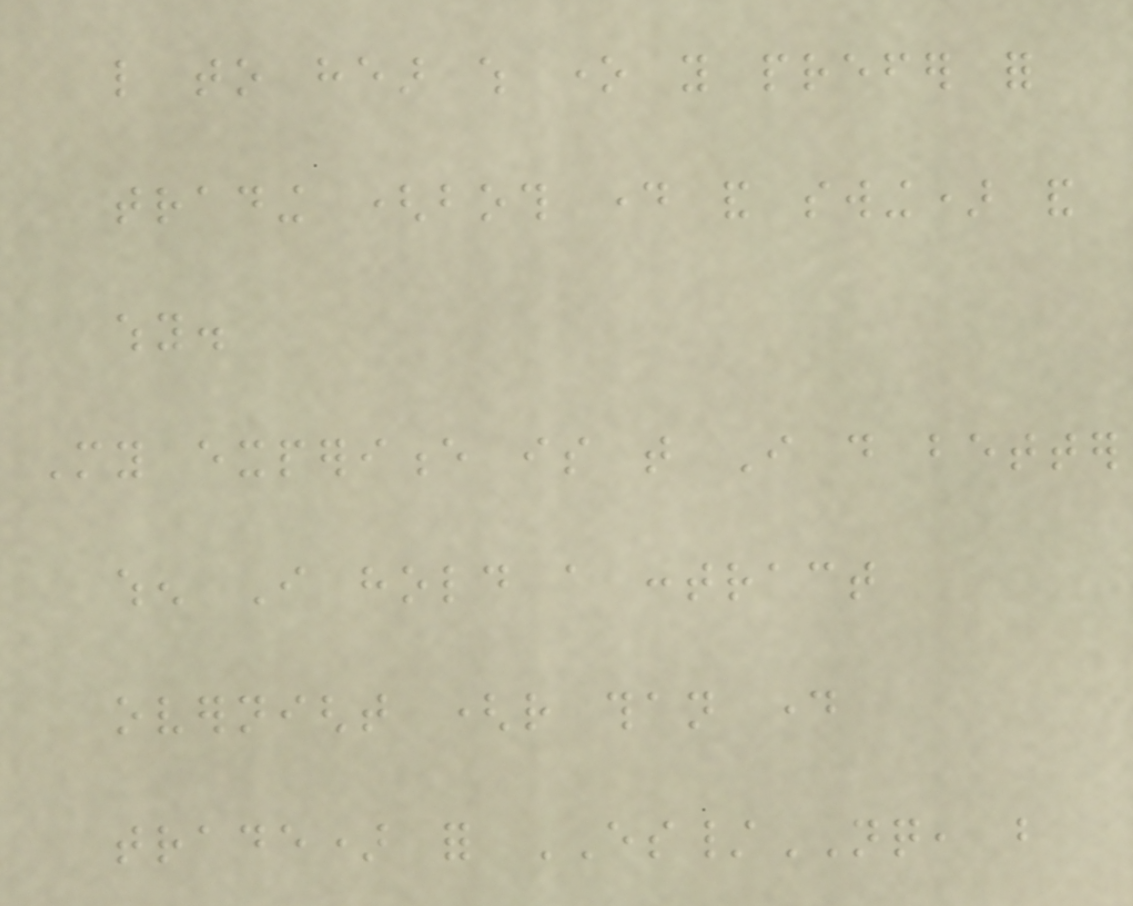like to hear which one you prefer for
trading (both day and swing) and
why.
My experience is that I do better
when I hold a contract
overnight (rather than day
trade) for ES/NQ, but
